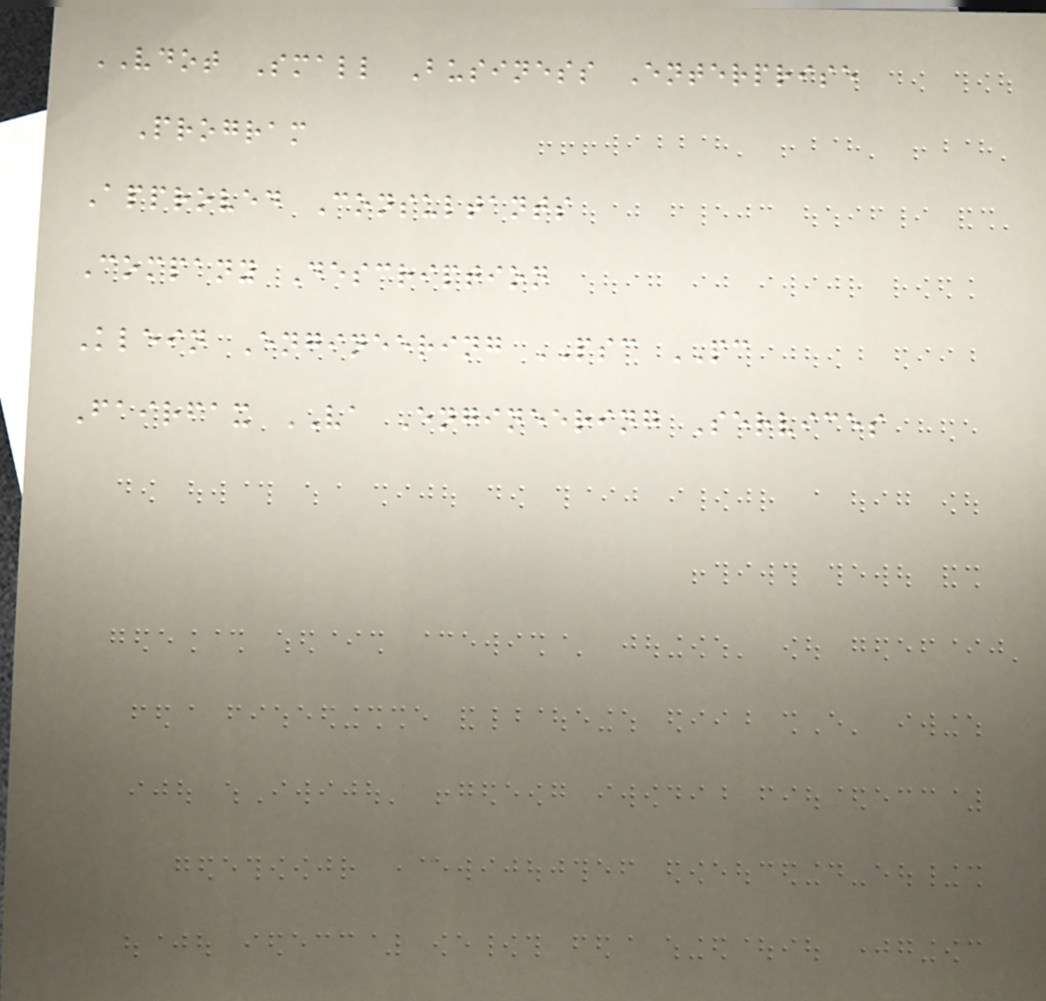VDOT Small Business Enterprise
Program
Approved Consultants
Company Description
Klein Engineering PSC PC
Fairfax VA Engineering Services
